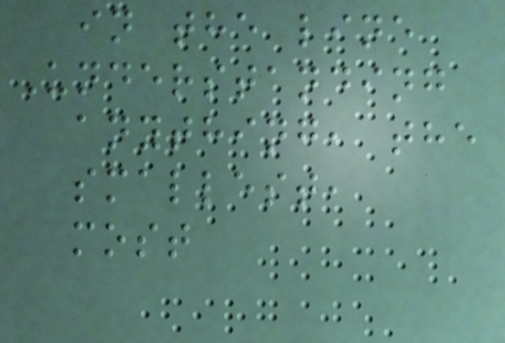in the line
Understanding
anything, the
smallest,
most
